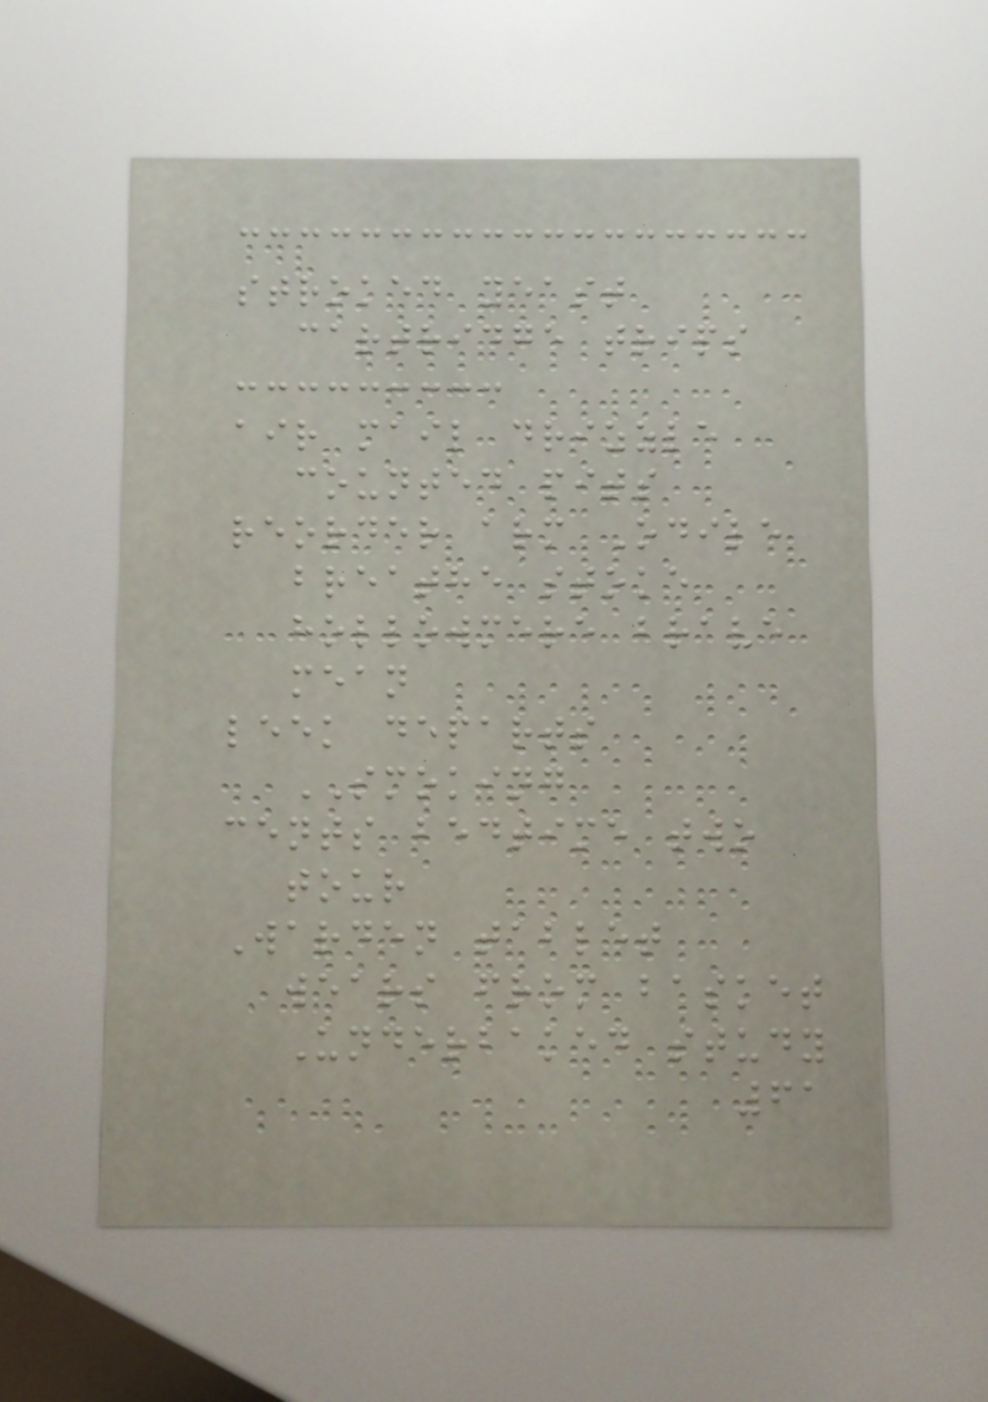stroked yeast
cartridge trips
air mail drizzle
counted pits
reorder arm Odile
breathe stoke
hollowmere brave
mean
leek departs
SMOKING
cents bedtime two
tour
Warden tablet
wears from basket
Underbaked study
61
